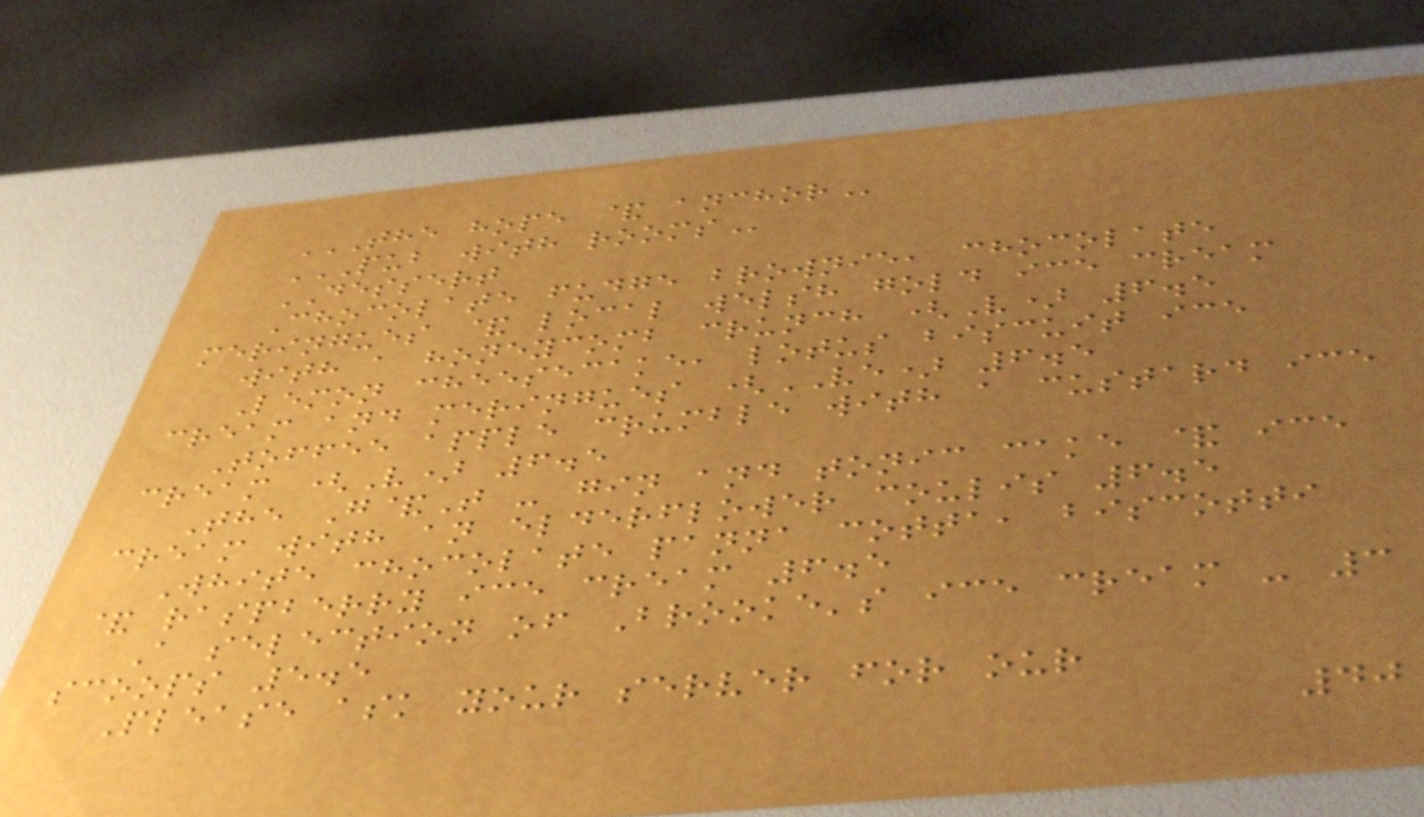THE HOPE & ANCHOR
PUB WITH ROOMS
DESSERT
Chocolate fudge brownie, chocolate
meringues & local welsh gold ice cream
with a honeycomb crunch (V) 6.5
Lemon cheesecake, lotus biscuit ice
cream and meringues (VE) 6.5
Toffee apple crumble with a custard ice
cream (V) 6.5
The G&T - gin and tonic cake & ice
cream with an elderflower coulis 6.5
White chocolate panna cotta, biscotti
& raspberry ice cream 6.5
A selection of Brooke's ice cream - 3
scoops 5.5
Please ask your server for our
40
